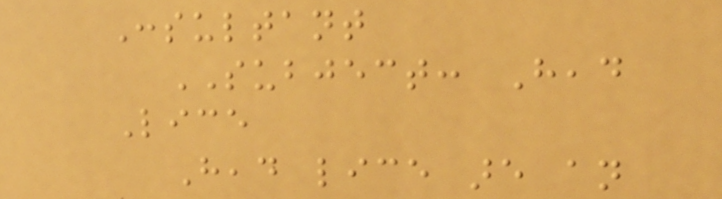Consultant
SUBJECT: Head
Lice
Head lice are an
